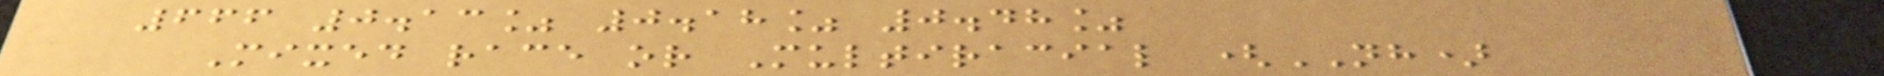666 0.13% 0.18% 0.48%
Mixed race or Multiracial (NH)
